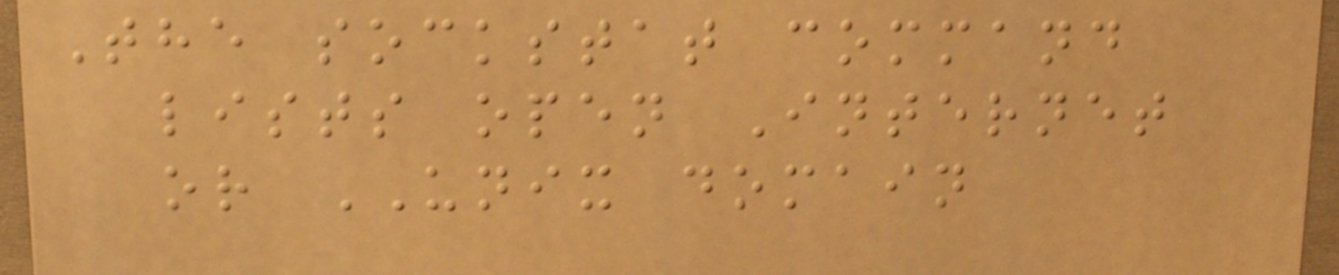The sockstat command
lists open Internet
or UNIX domain
